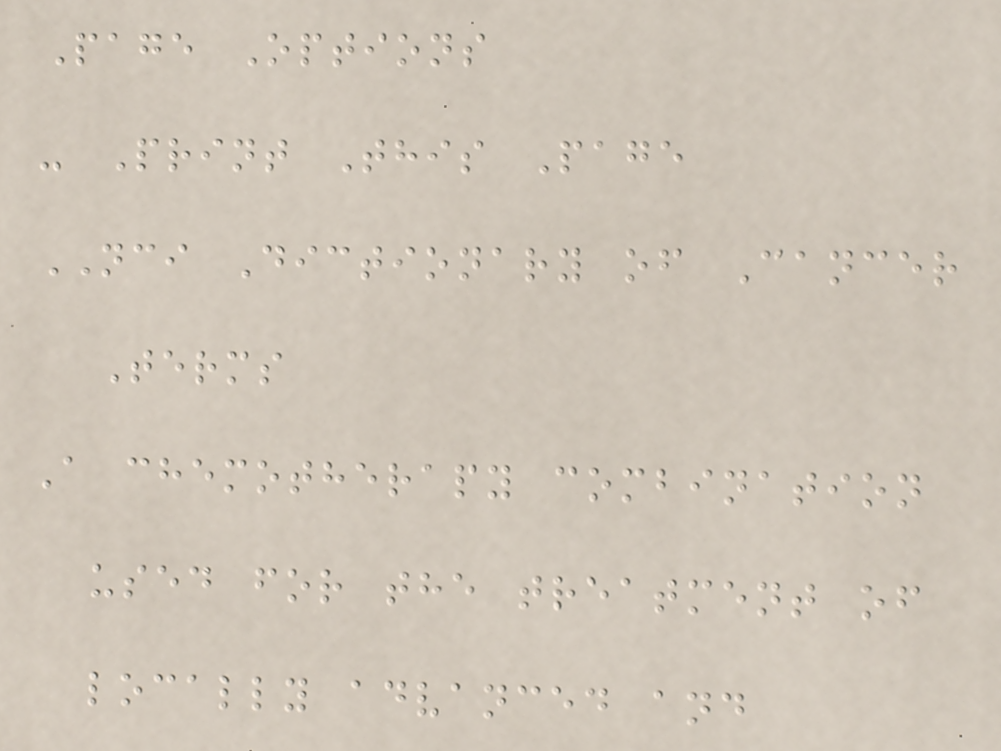Page Options
- Print This Page
NCI Dictionary of Cancer
Terms
A chemotherapy combination
used for the treatment of
locally advanced and
